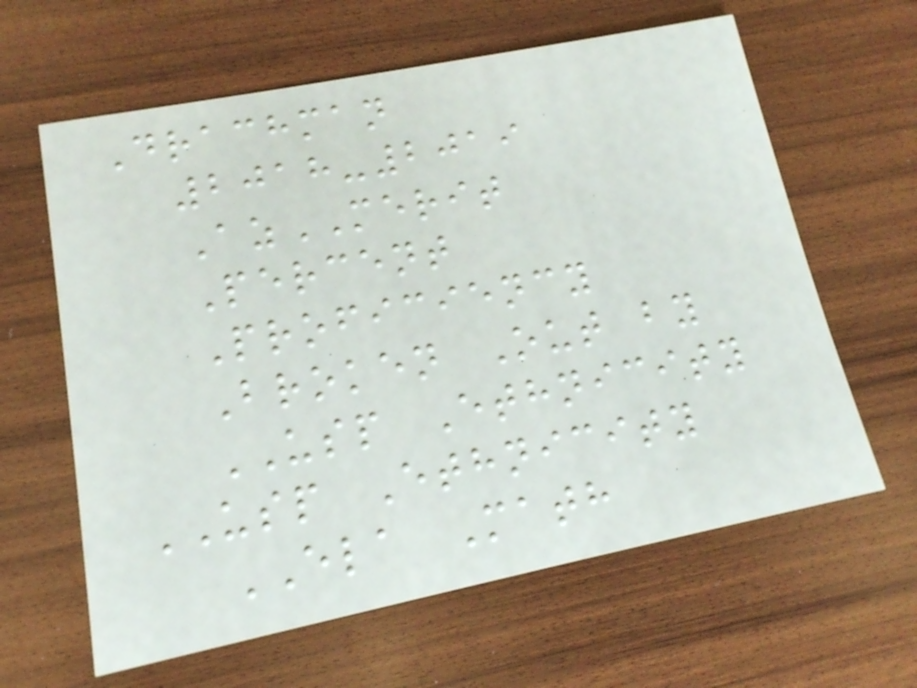Drachman
2018-2019
AzMERIT
Percent
Proficiency
Broken Out by
USP Ethnicity
USP Ethnicity
ELA Math
